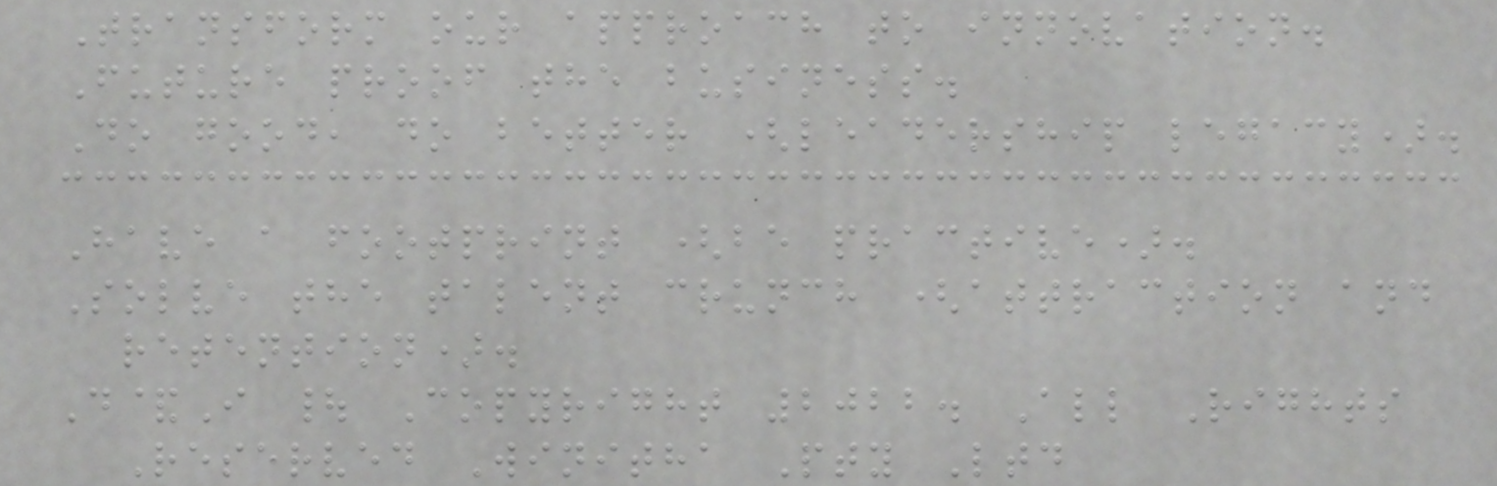Transform our approach to innovation.
Future proof the business.
Do good, do better (leadership legacy).
Have a footprint (be practive).
Solve the talent crunch (attraction and
retention).
D&I | Copyright 2022. All Rights
Reserved Winitha Pty Ltd
